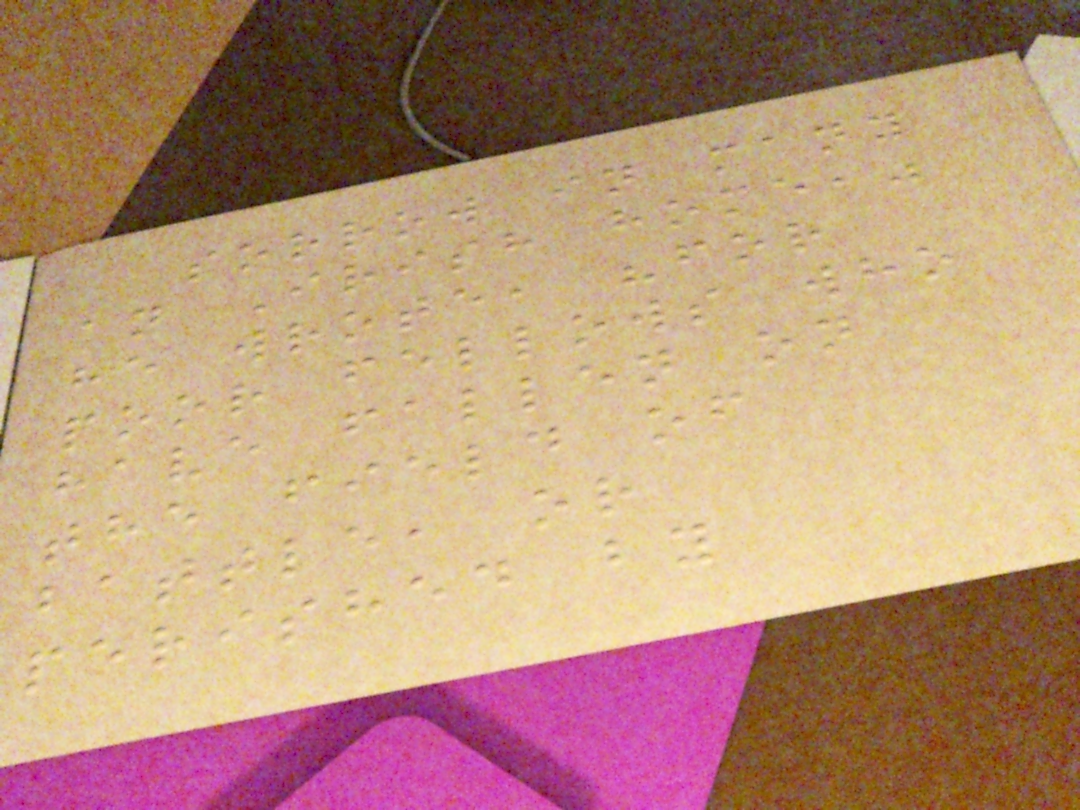sorrow in many
an Irish home,"
he wrote, "for
poor fellows who
have fallen on
the field of
battle, or
perished by
